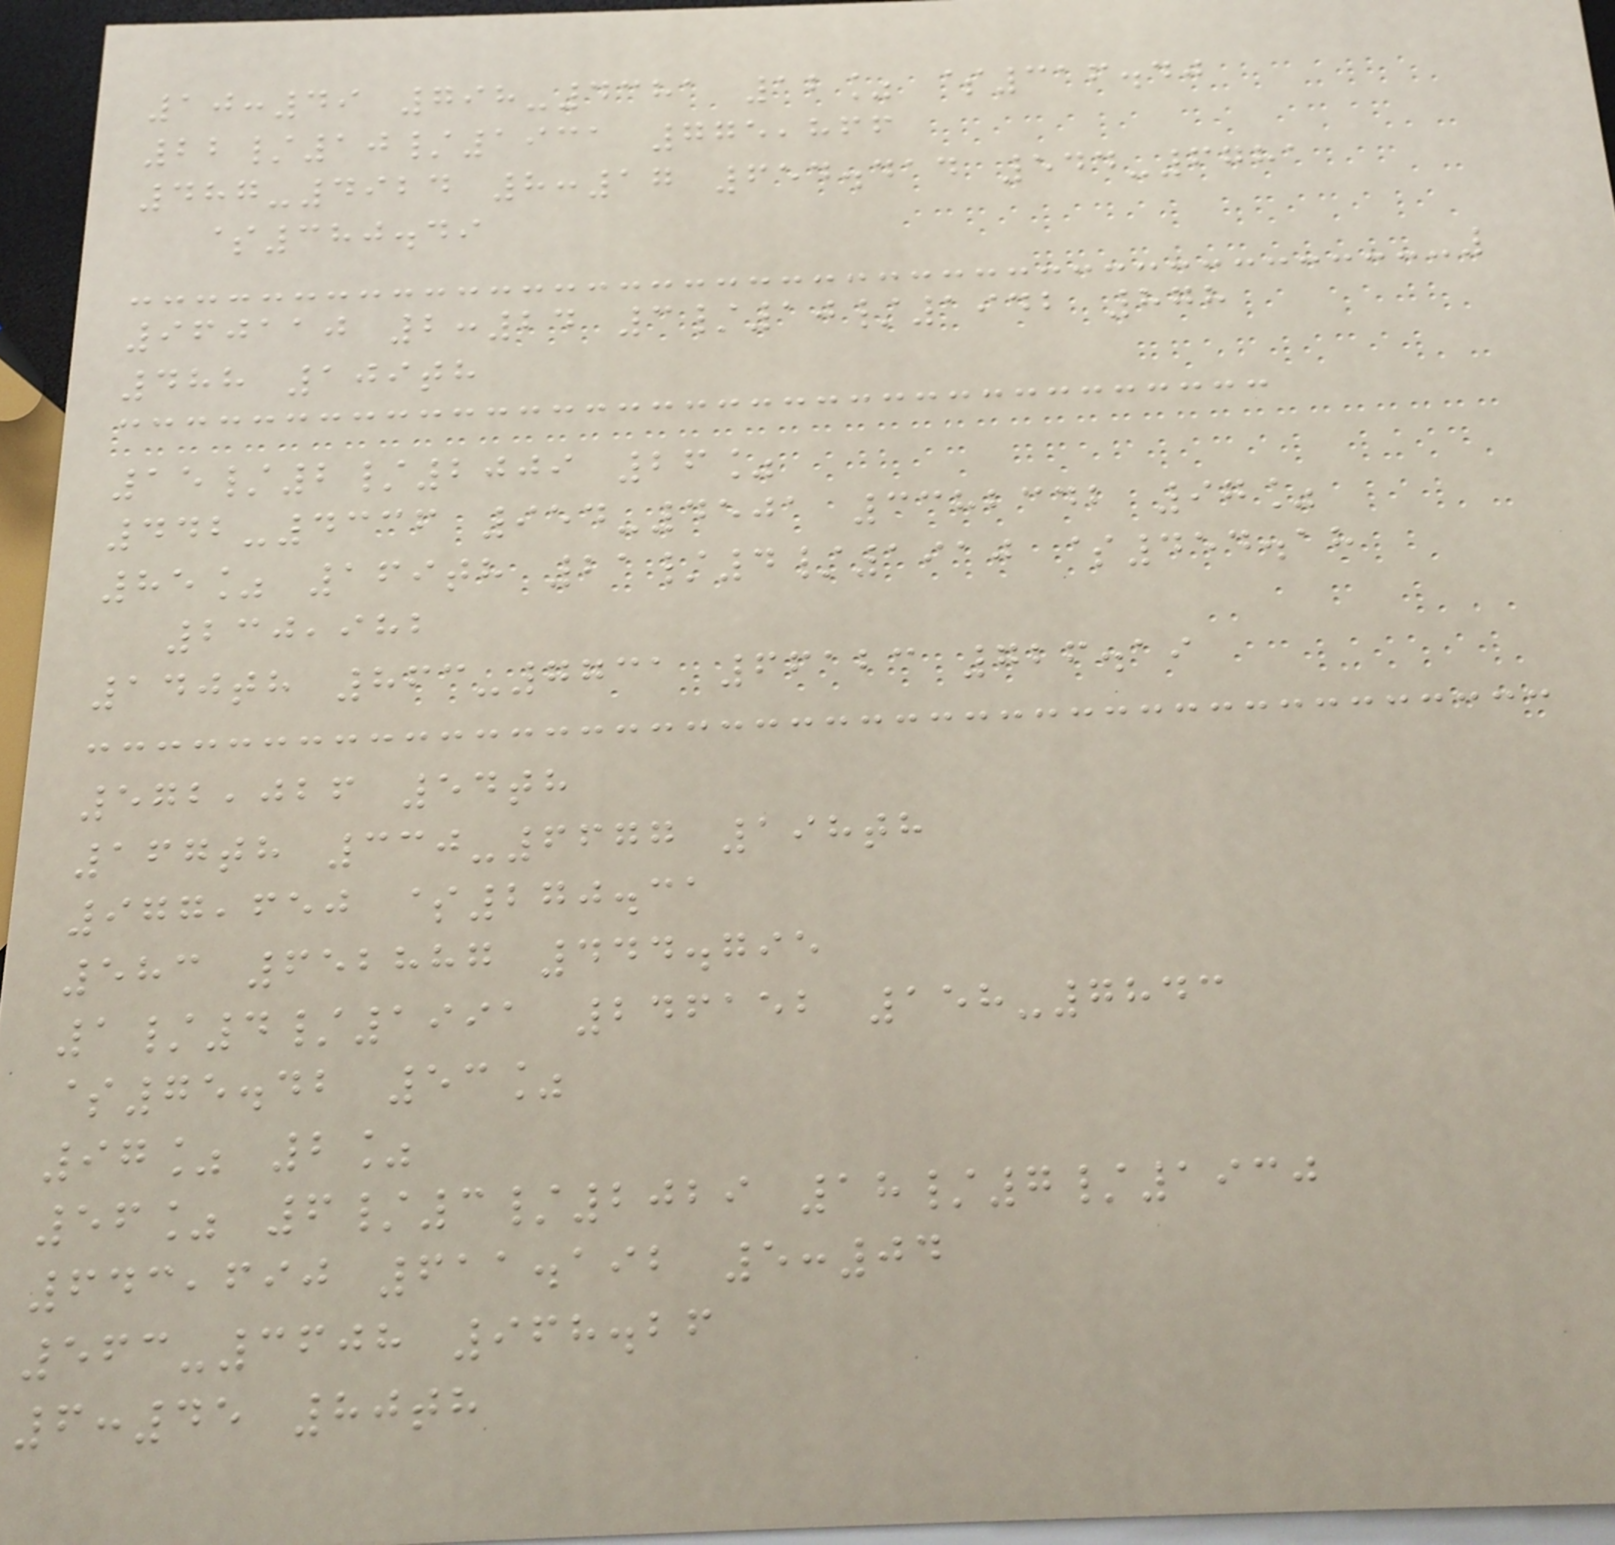10:49 798-4381 12% $316.40
22/10/1931 775,866
487-4924 8:17 654.414 544-6781
$380.49
960110 2:24 3/10/1942 878
488 109th
15/2/2009 26%
442-4336 954-4501 3382342 97%
85% 169th 21/4/1910 $454.18
230,982
140th 863-7731 66123 726.19
572,026 54th
167th 330-6677 198th
977,650 $270.31
583 652887 444.795
1/4/1991 246152 158-7843
$75.42 53%
97% 2%
56% 6/3/2029 18/7/1930
643,690 611.192 5:04
563-3608 968.26
6:45 80th
